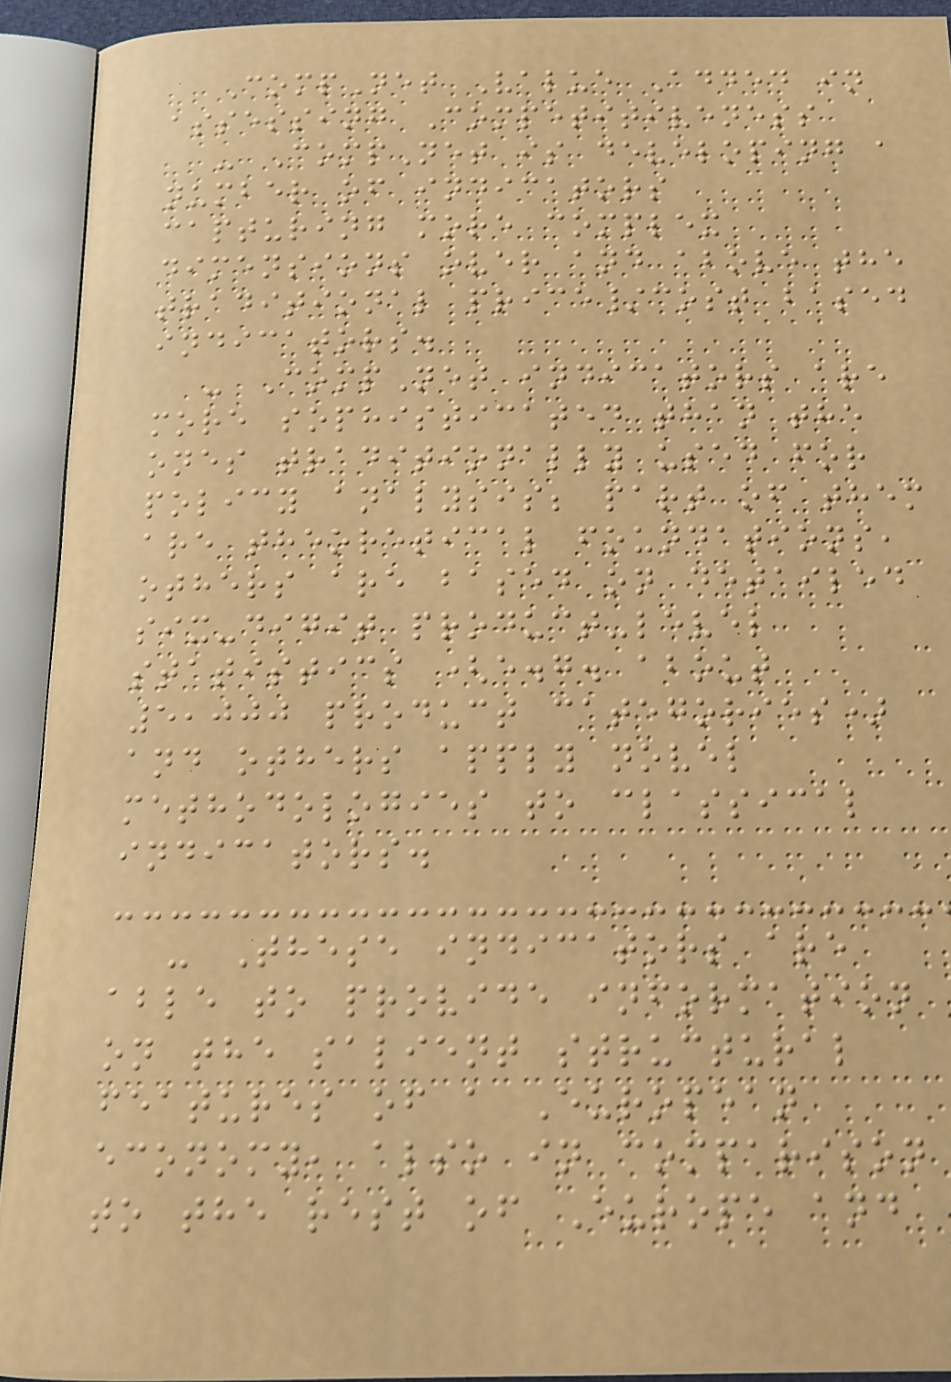CompNet Value Added in
assessing Competitiveness
- CompNet is developing a
number of indicators
capturing more complex
dimensions over and above the
traditional price/cost based
indicators.
- CompNet indicators are
more sophisticated than the
ones traditionally used for
policy analysis; part of them
are theoretical foundations,
others are based on detailed
six-digit product-level
statistics (e.g. about
5,000 product categories)
and others apply novel
methodologies to classical
indicators.
- These indicators are
able to provide information
on the salient structural
features of a European
economy, also in comparison
to the rest of Europe and
